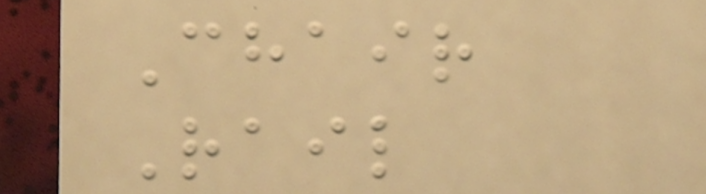Chair
Rail
